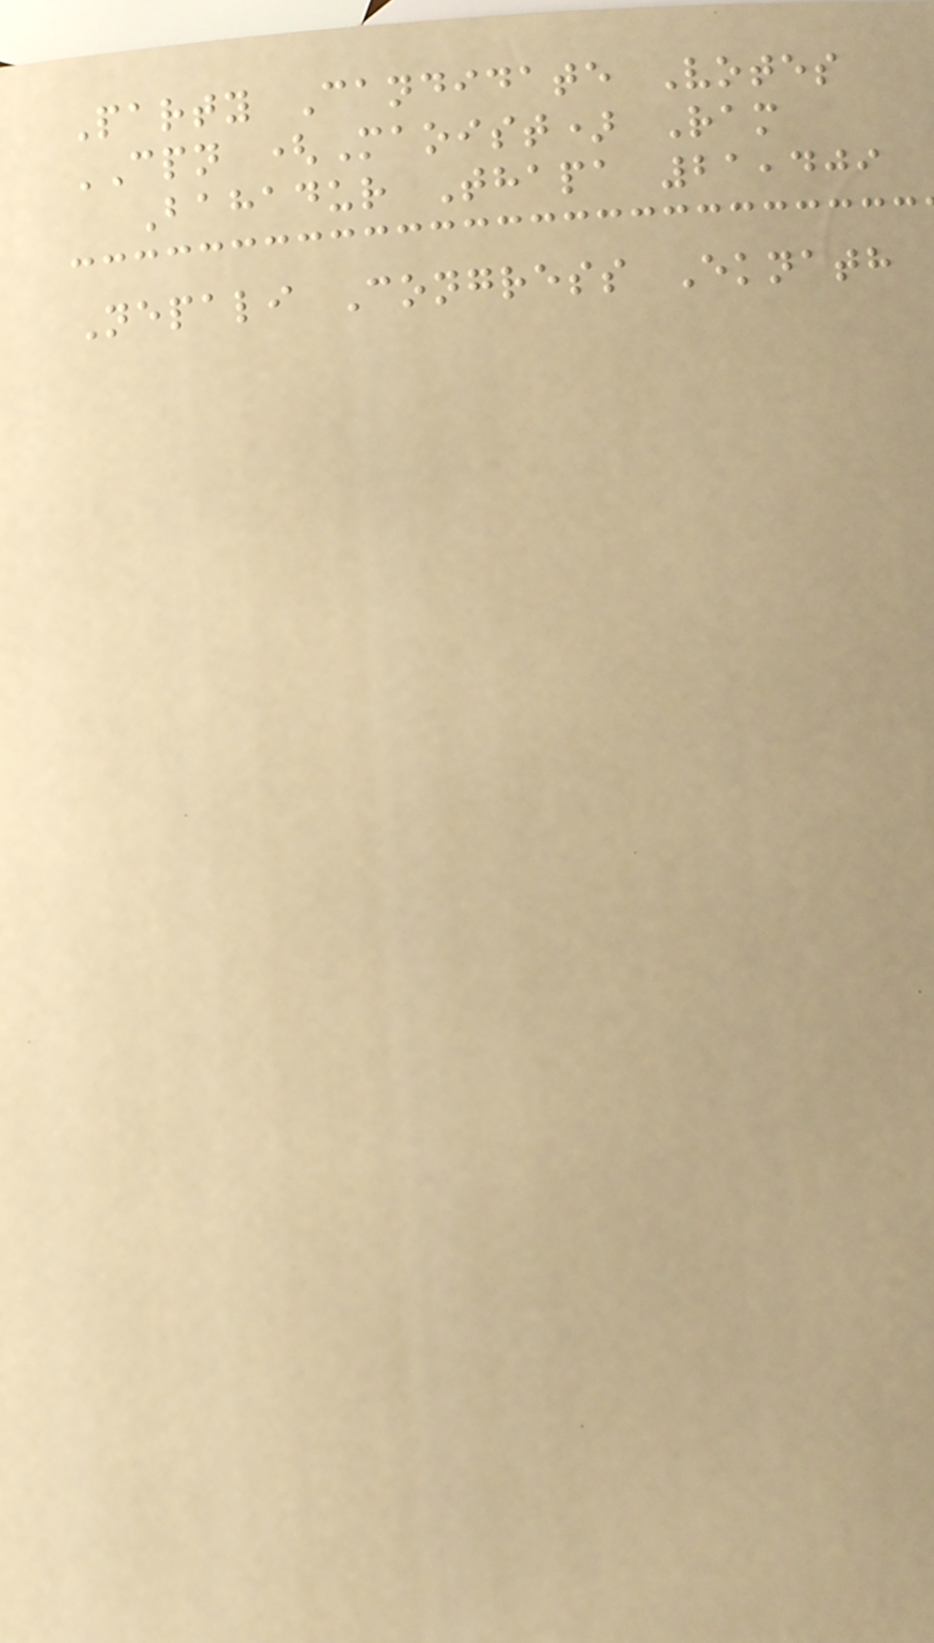Party Candidate Votes
CPN (Maoist) Ram
Bahadur Thapa 21,409
Nepali Congress Eknath
